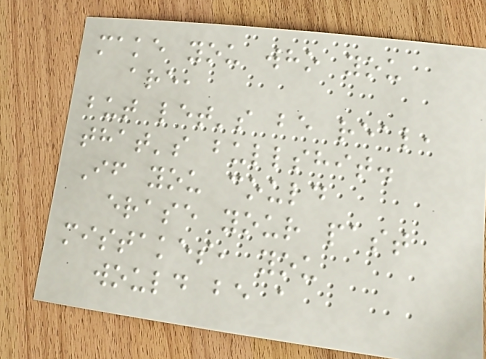make you who you
are,
but let's be real,
that's bullshit.
If you could
erase your past
mistakes, you
would be a
